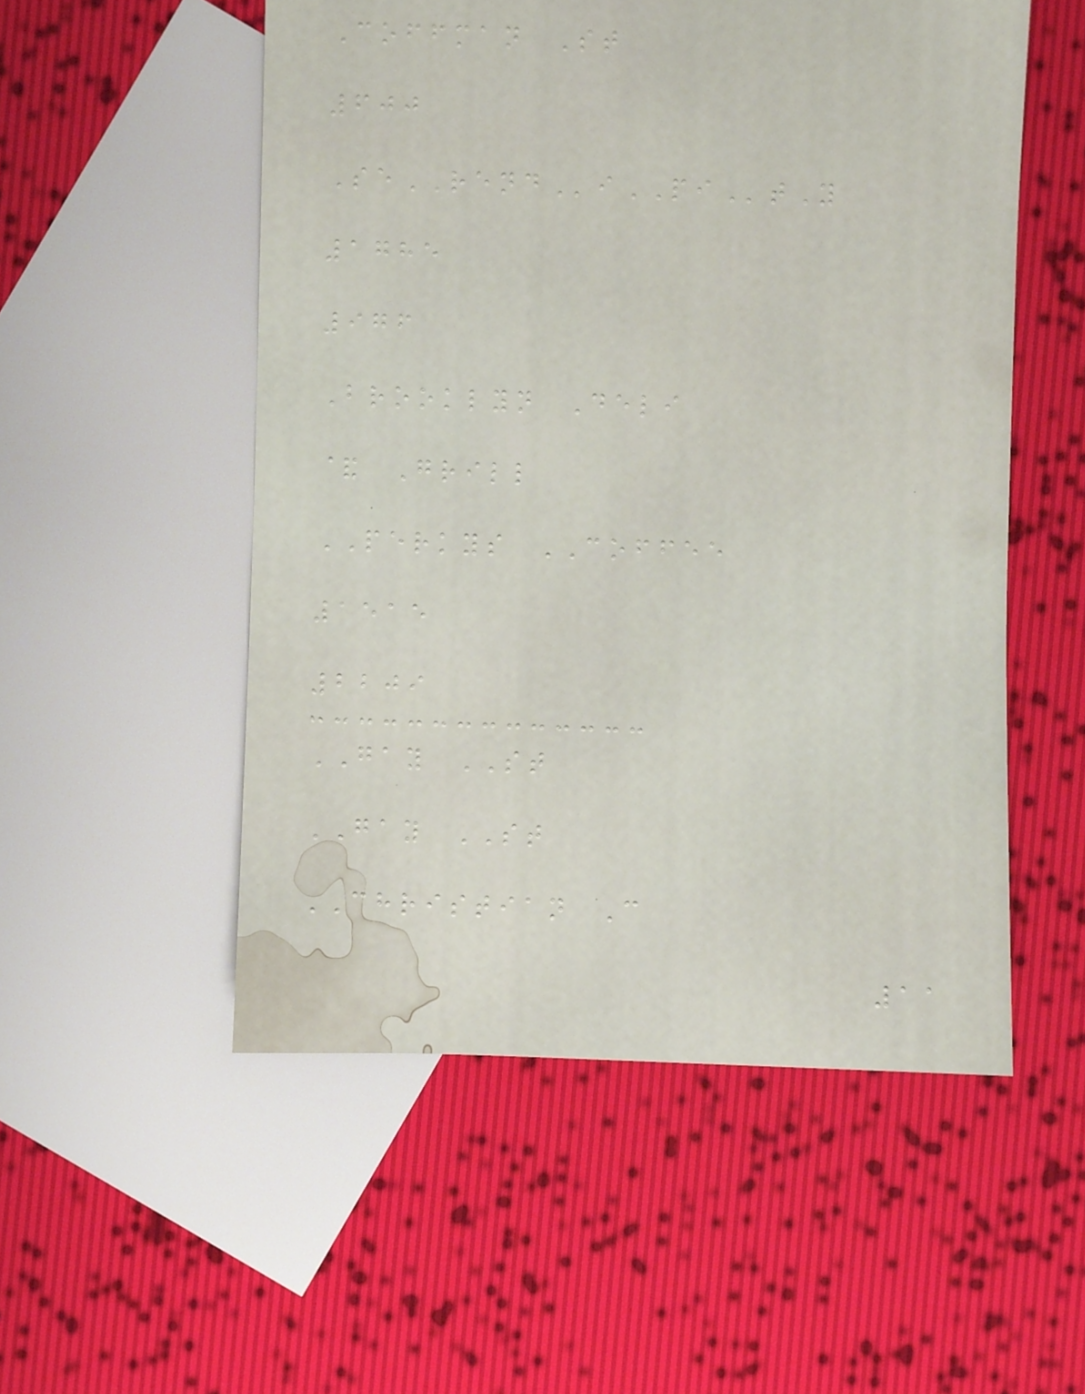Coffman St
600
SeRENDiPItY
1785
976
Brooklyn Deli
& Grill
PERKYS COFFEE
1515
2209
GAY ST
GAY ST
CHRISTIAN C
11
